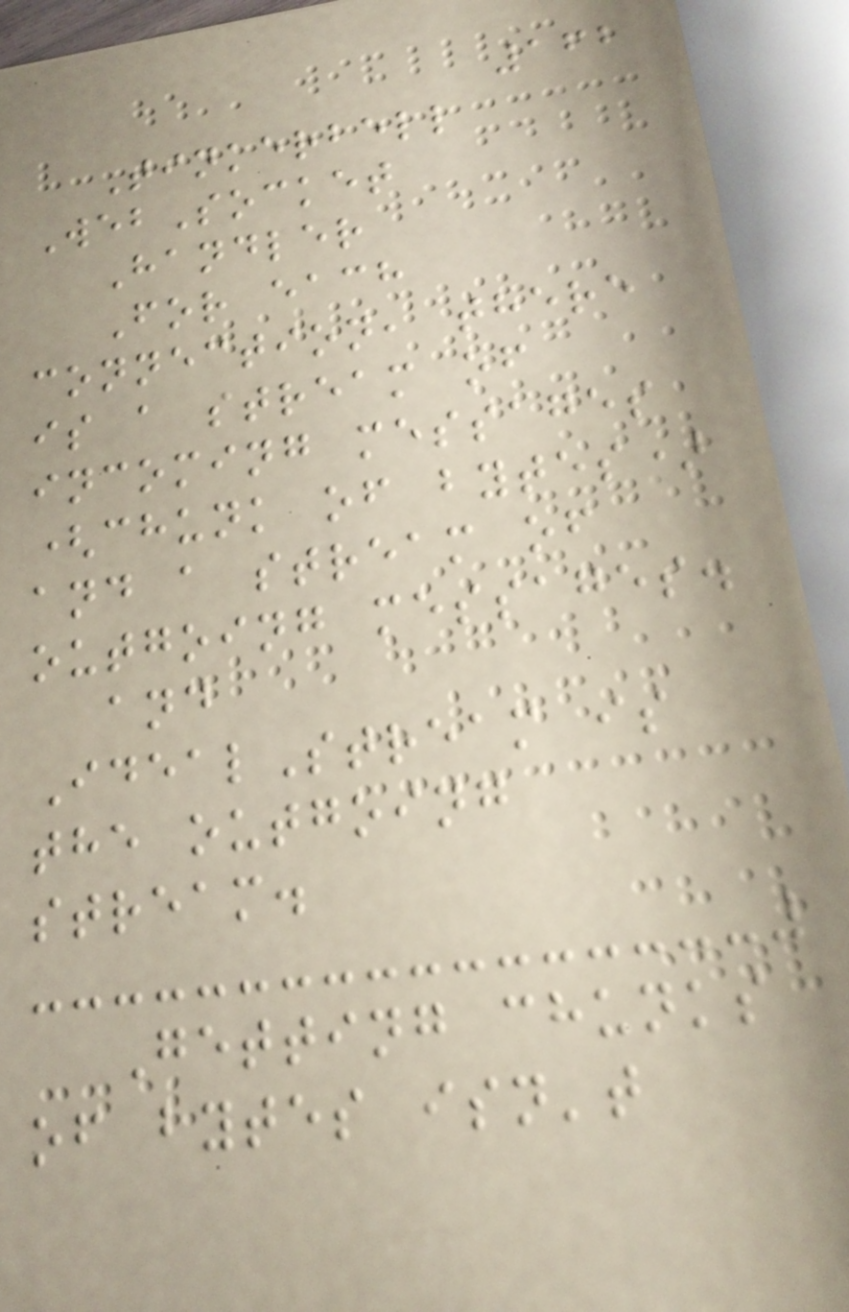162
Tinkerbell
WebSocket
Handler
For each
connection, there
is a stream of
incoming messages
(chunk of bytes)
and a stream of
outgoing messages.
and
IdealStream is
the outgoing
stream.
Getting chunks
of bytes isn't
